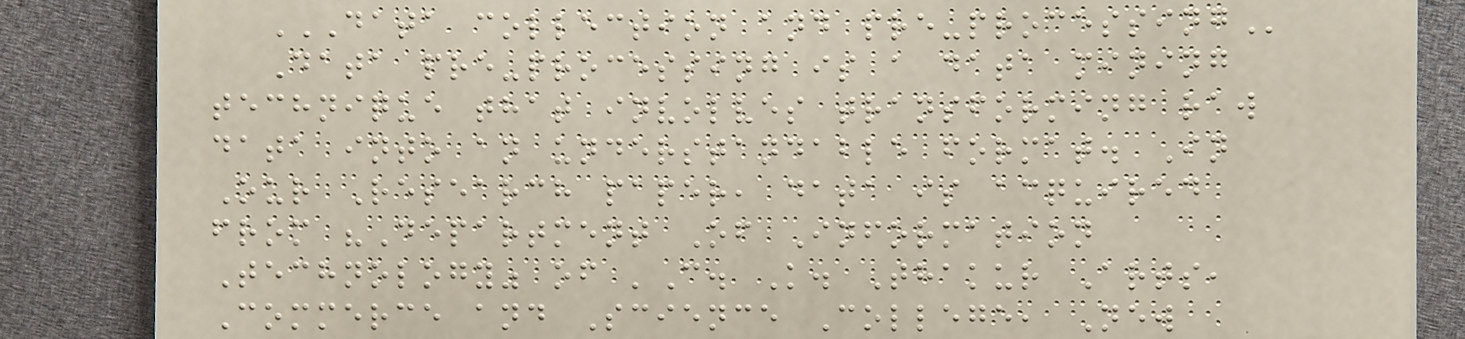DATA COLLECTION AND PRE-PROCESSING
Data pre-processing is a data mining
technique that involves transforming raw
data into an understandable format. In
Our Research paper, data is acquired
from "Department Of Information
Technology" of 'C. K. Thakur Arts,
Commerce and Science College, New
